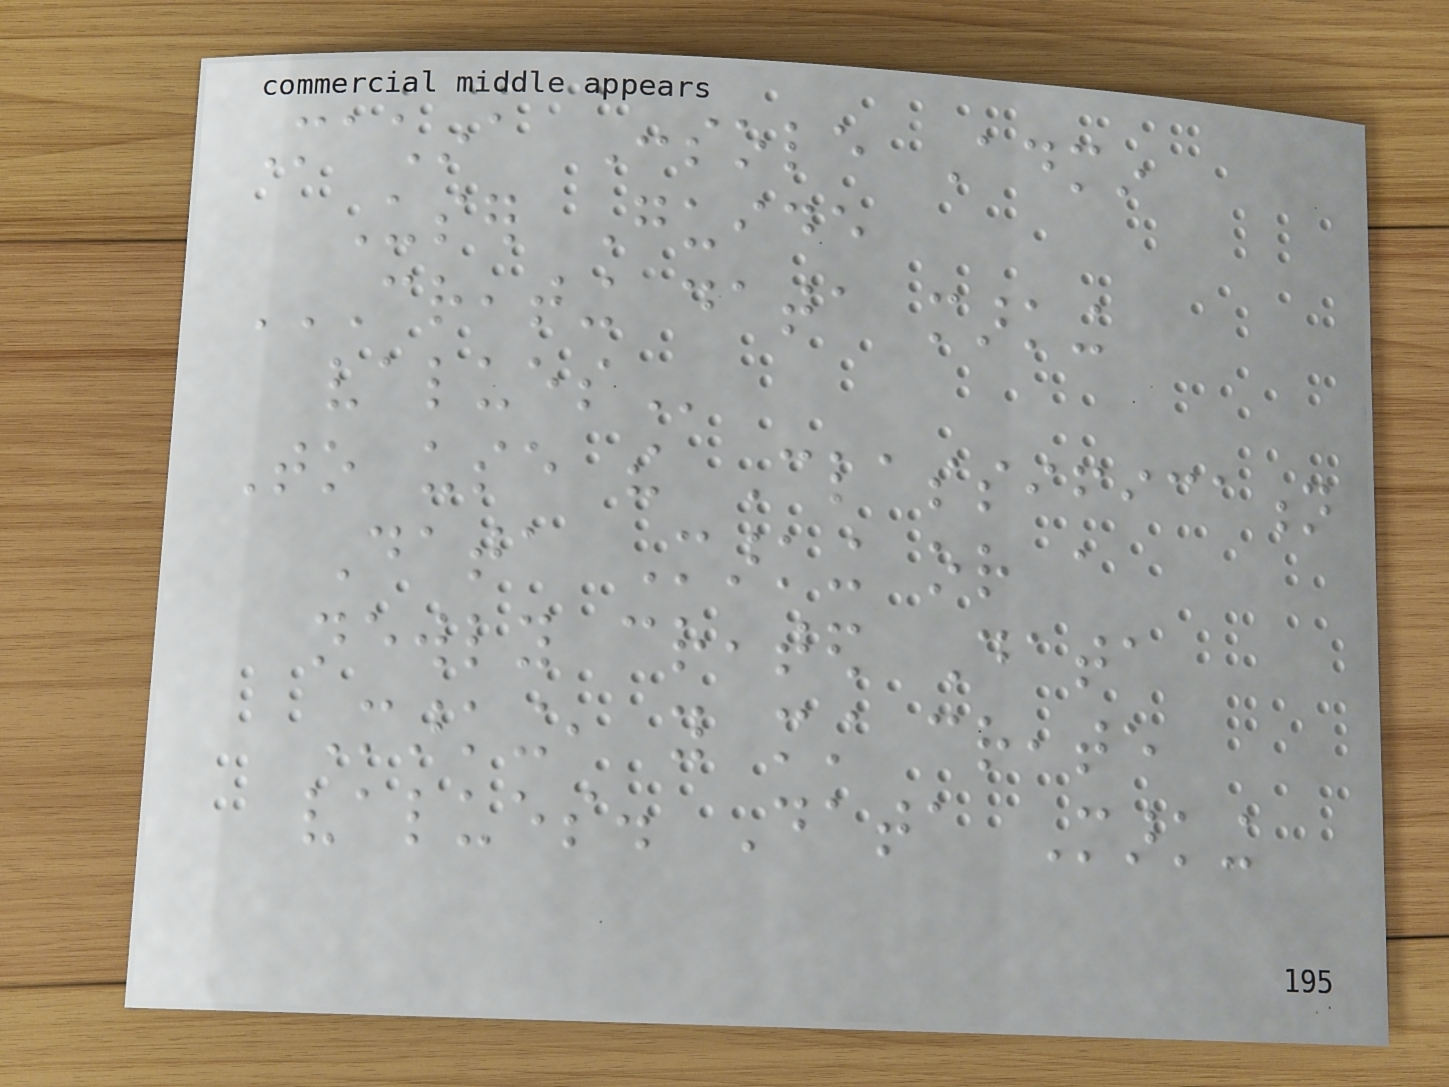Machina Console Admin
User Guide
CREATING DATA MARKING
VALUES
To use the Classification
Data Marking or a
newly created Data
Marking, you must create
values. Data Marking
